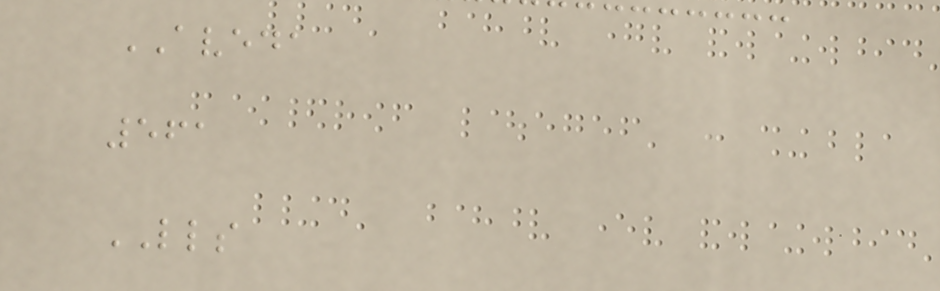AVEDA
561
LLS
